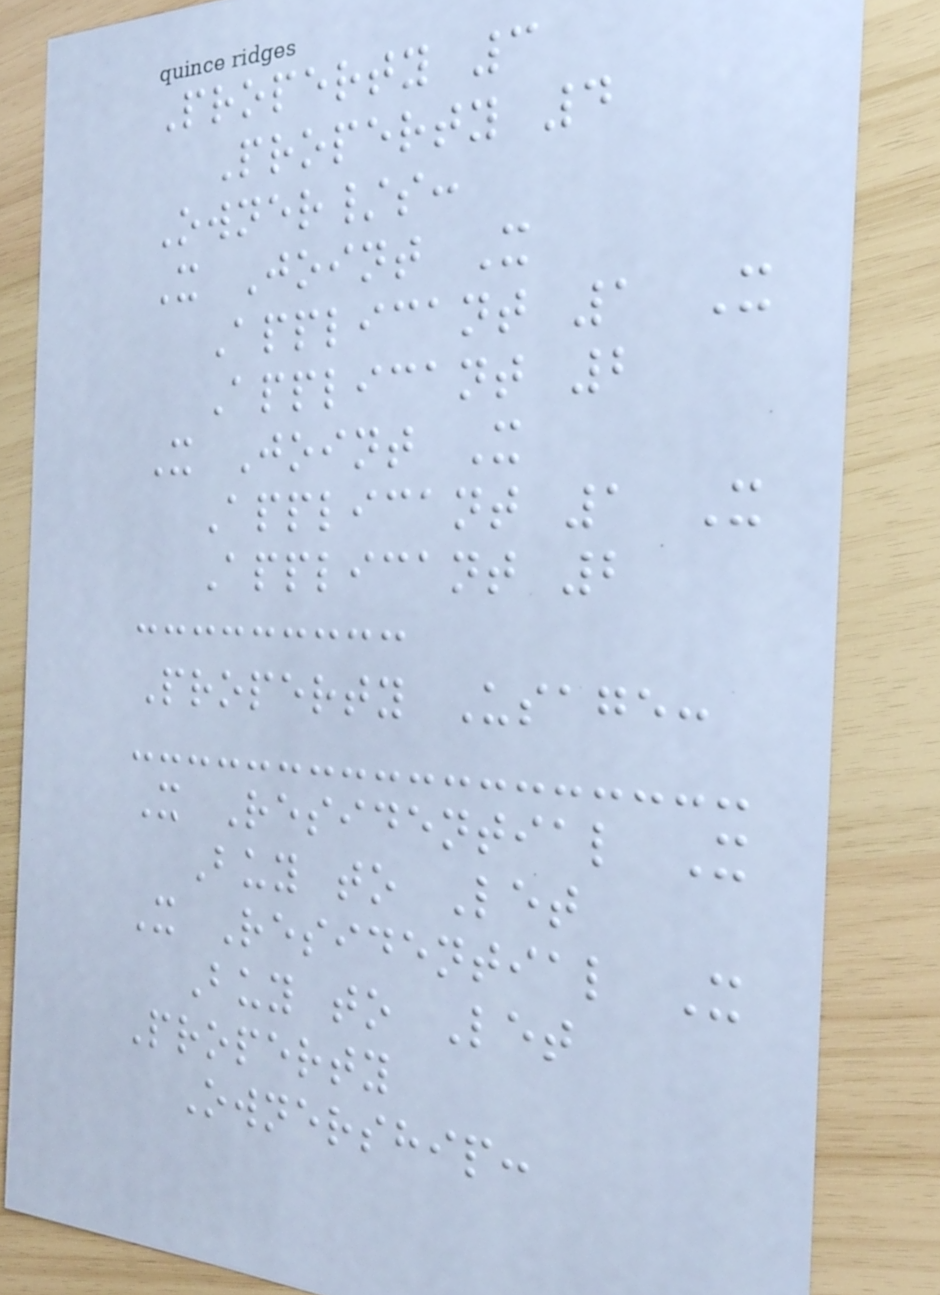Property 3
Property 4
Owner/s:
X Joint X
Applicant 1 X
Applicant 2
X Joint X
Applicant 1 X
Applicant 2
Property Usage:
X Residential X
Buy to Let
X Residential X
Buy to Let
Property
Ownership:
